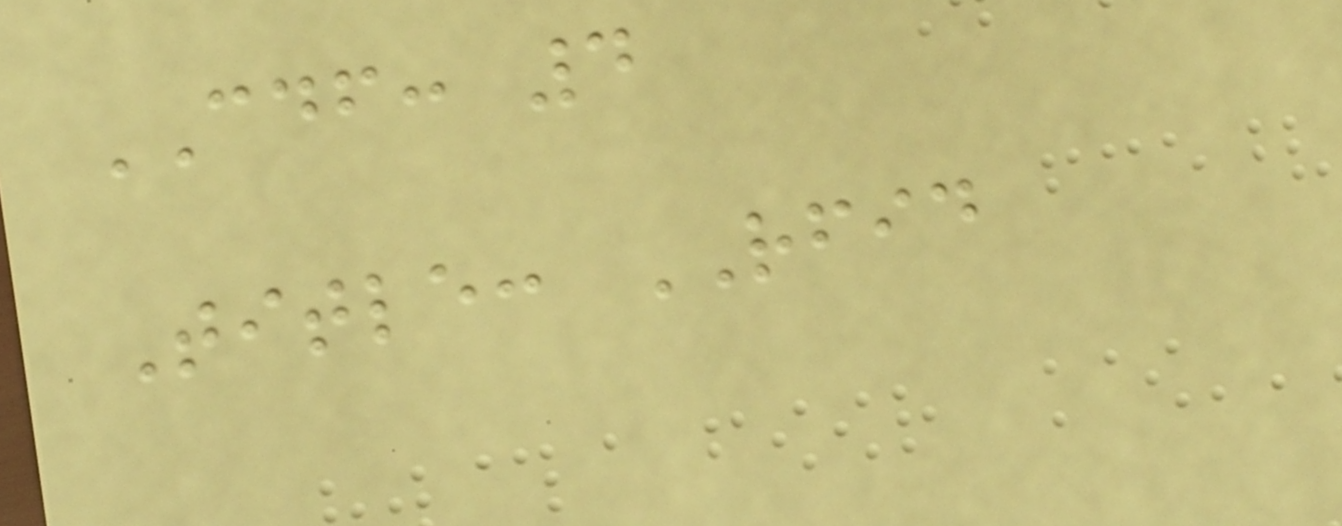CDF: 4
Title: RFID
